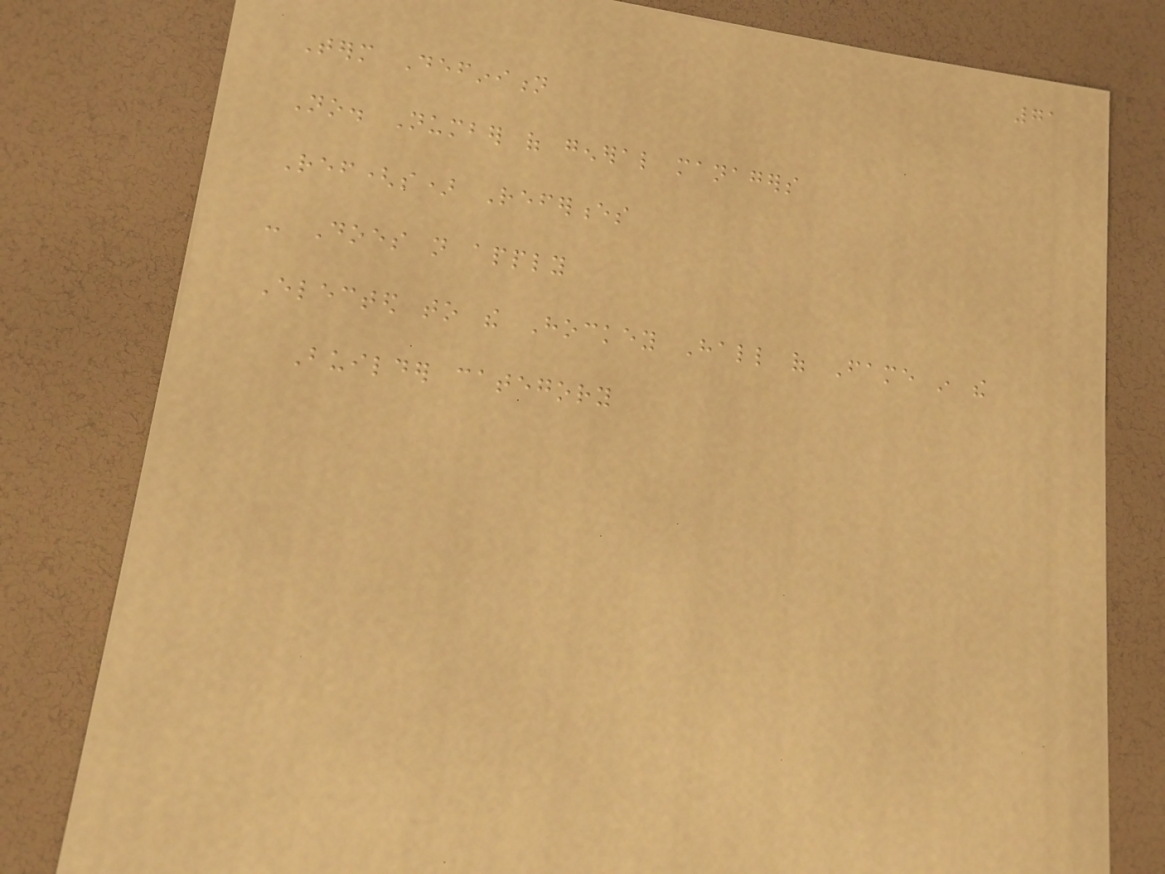71
Term Definition
No. Number of general managers
Ref(s) References
- Does not apply
Elected to the Hockey Hall of Fame in the
Builder category
